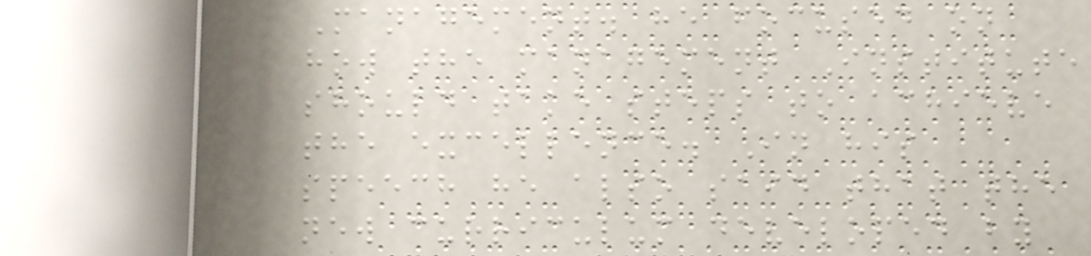Management. he focused on
how the management Institute
should take steps to achieve
the excellence. In his
speech he also said that the
new curriculum developed by
